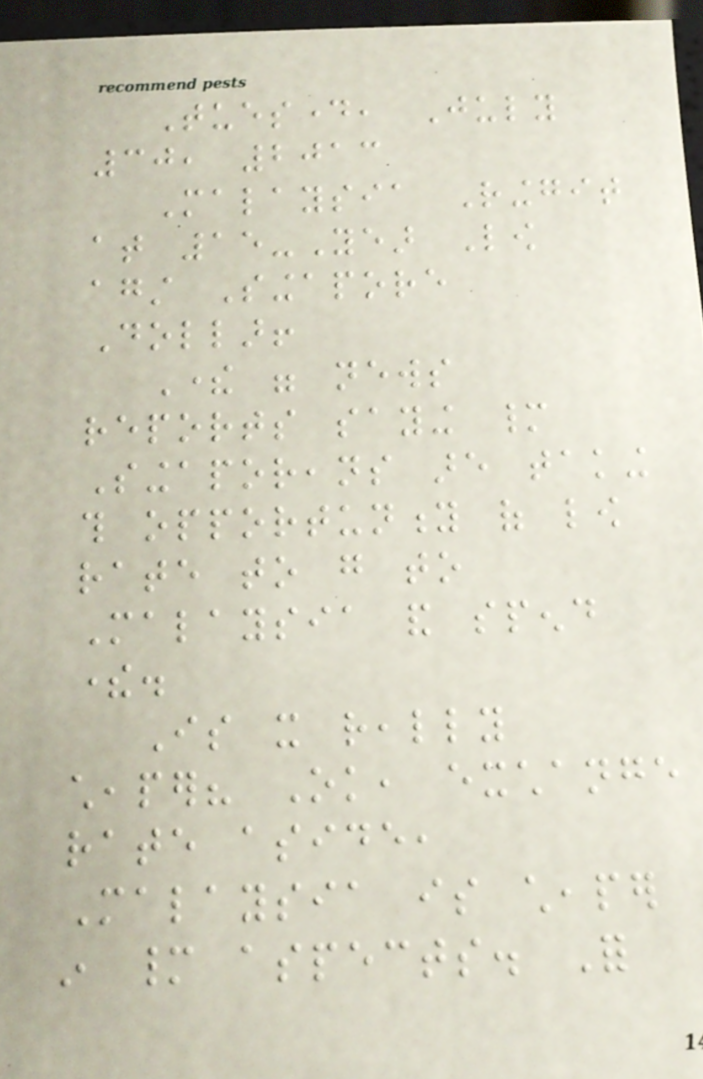Tuesday, July
30, 2013
Malaysia Ringgit
at 15-Year Low
against Singapore
Dollar!
There were news
reports saying many
Singaporeans are taking
this opportunity of low
rate to go to
Malaysia and spend
there.
Is it really
cheaper? Ok, exchange
rate aside,
Malaysia is cheaper
in many aspects. For
